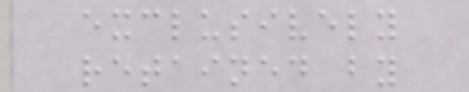exclusively
retained by
